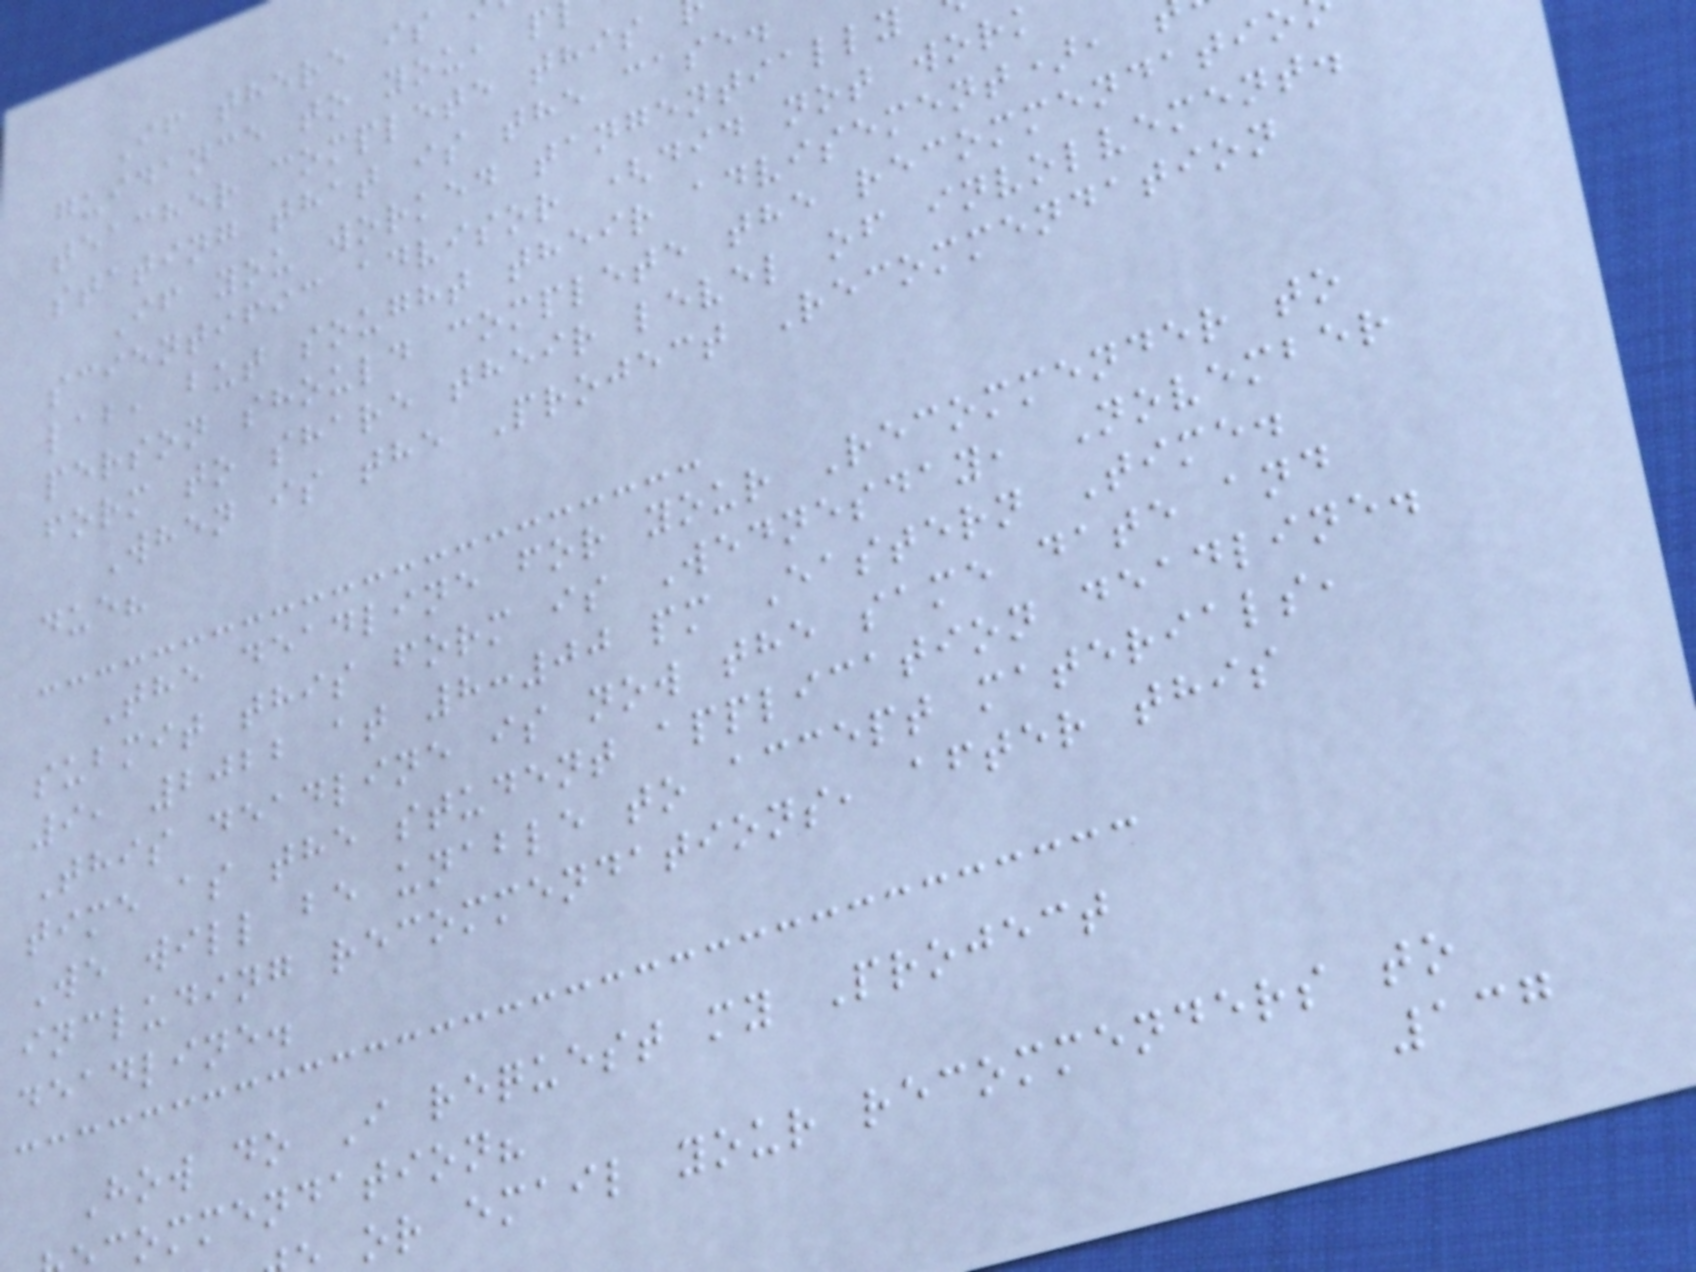If there is
guidance to you, p
teacher complete this
stating that is the case.
If you worked tangentially
scientific advisor (did not wor
lab, but sought their advisement),
person should complete the recommendatio
form to share their level of involvement.
When is the Project Recommendation
due?
The deadline for your Recommender to
submit this form is Wednesday, November
9, 2022 at 8:00 pm Eastern Time.
This deadline is now the same date and
time as the student application deadline.
We will be unable to accept materials,
including recommendations, after this
deadline.
How do I request my Project
ommendation?
or email your recommenders to
137
